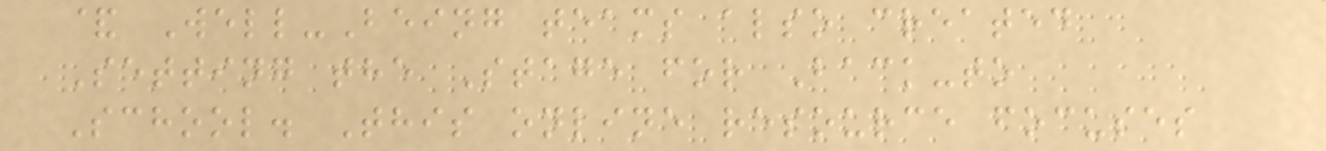& Well-Being teams also created
Setting the Stage for Back-to
School. This online resource focuses
